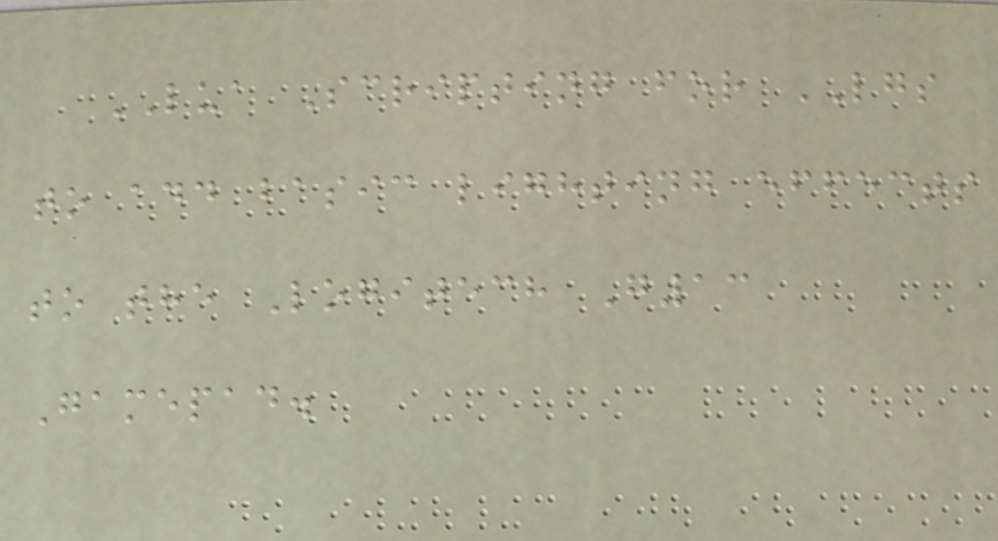LUA Scripting for LGS
to add basic lighting effects
to the Logitech G13
Gamepad.
